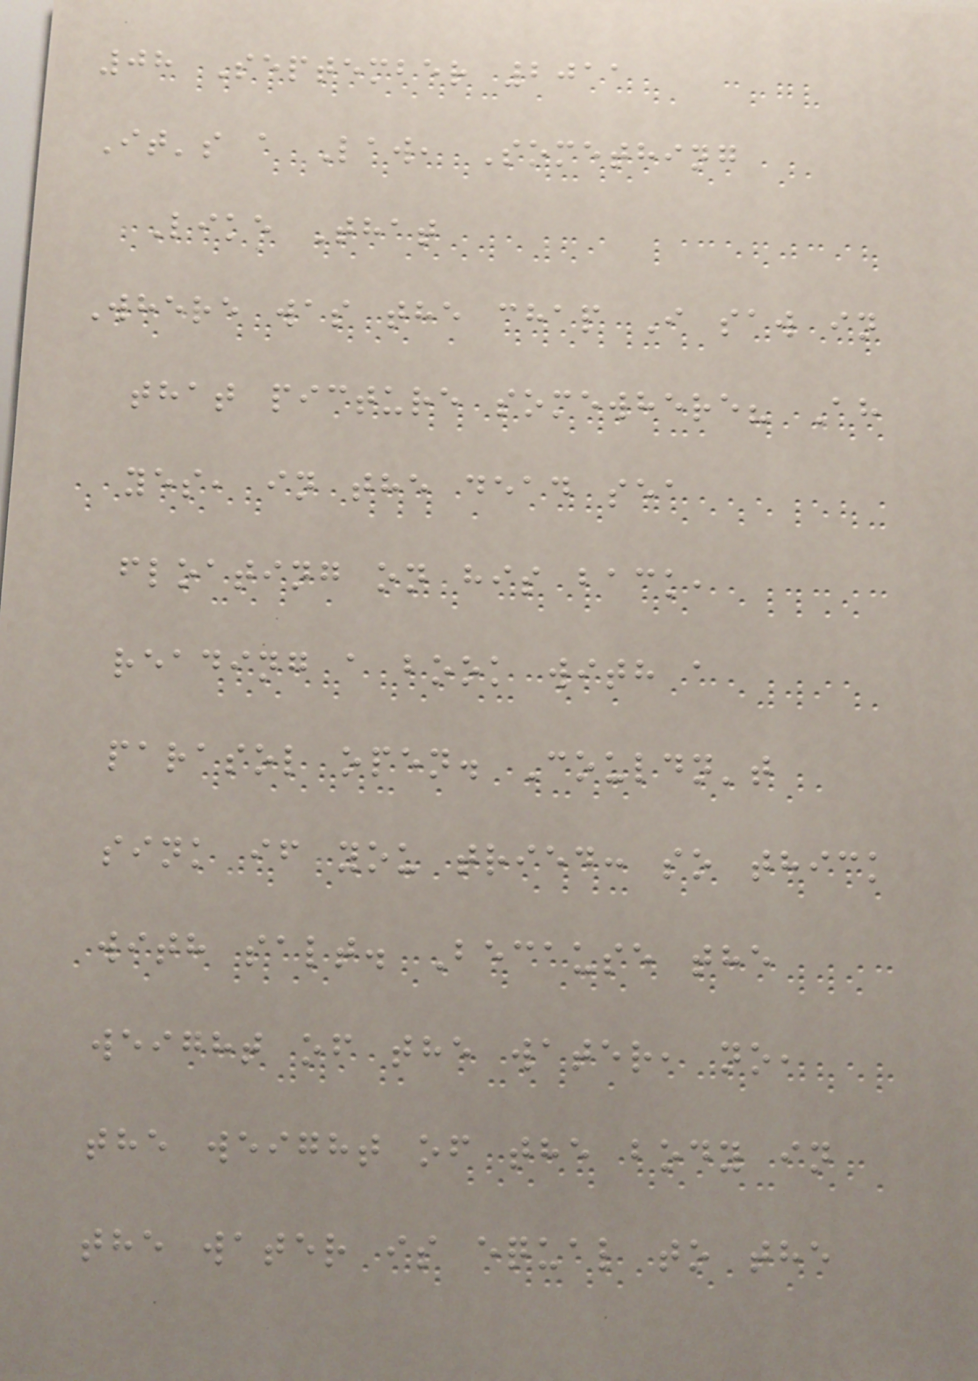08 September 2011
It's a Law, Something
Like That
Where was the chap I saw in
that picture somewhere? Ah
yes, in the dead sea
floating on his back,
reading a book with a
parasol open. Couldn't
sink if you tried: so thick
with salt. Because the
weight of the water, no,
the weight of the body in
the water is equal to the
